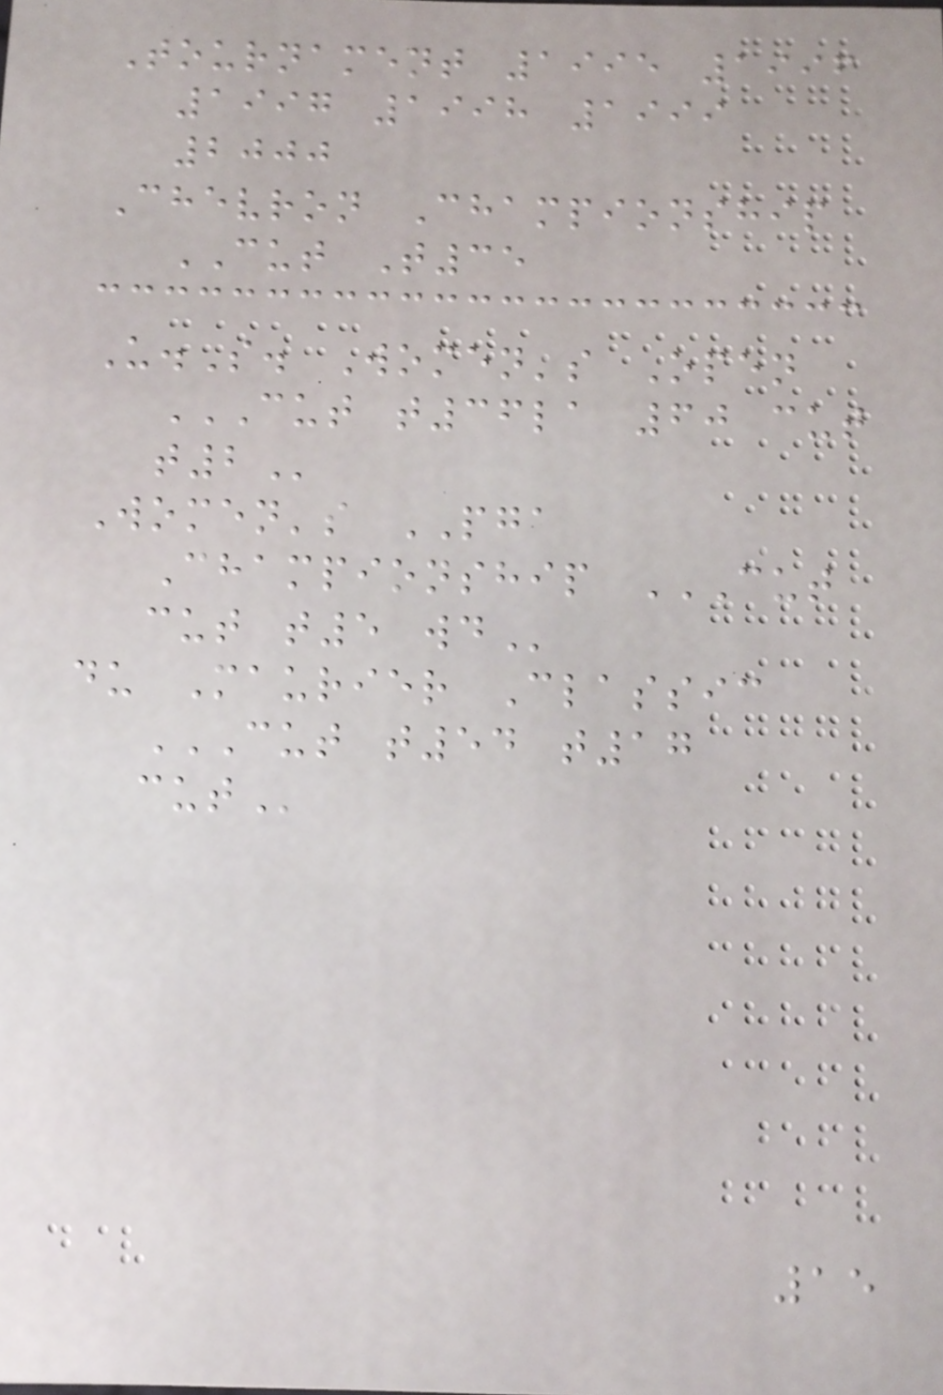Tournament 1995 1996
1997 1998 1999
2000
Chevron Championship
CUT T35
U.S. Women's Open
CUT T36LA 60 CUT
T2
Women's PGA
Championship CUT
CUT T5 WD
du Maurier Classic
CUT T54 T17
CUT
15
